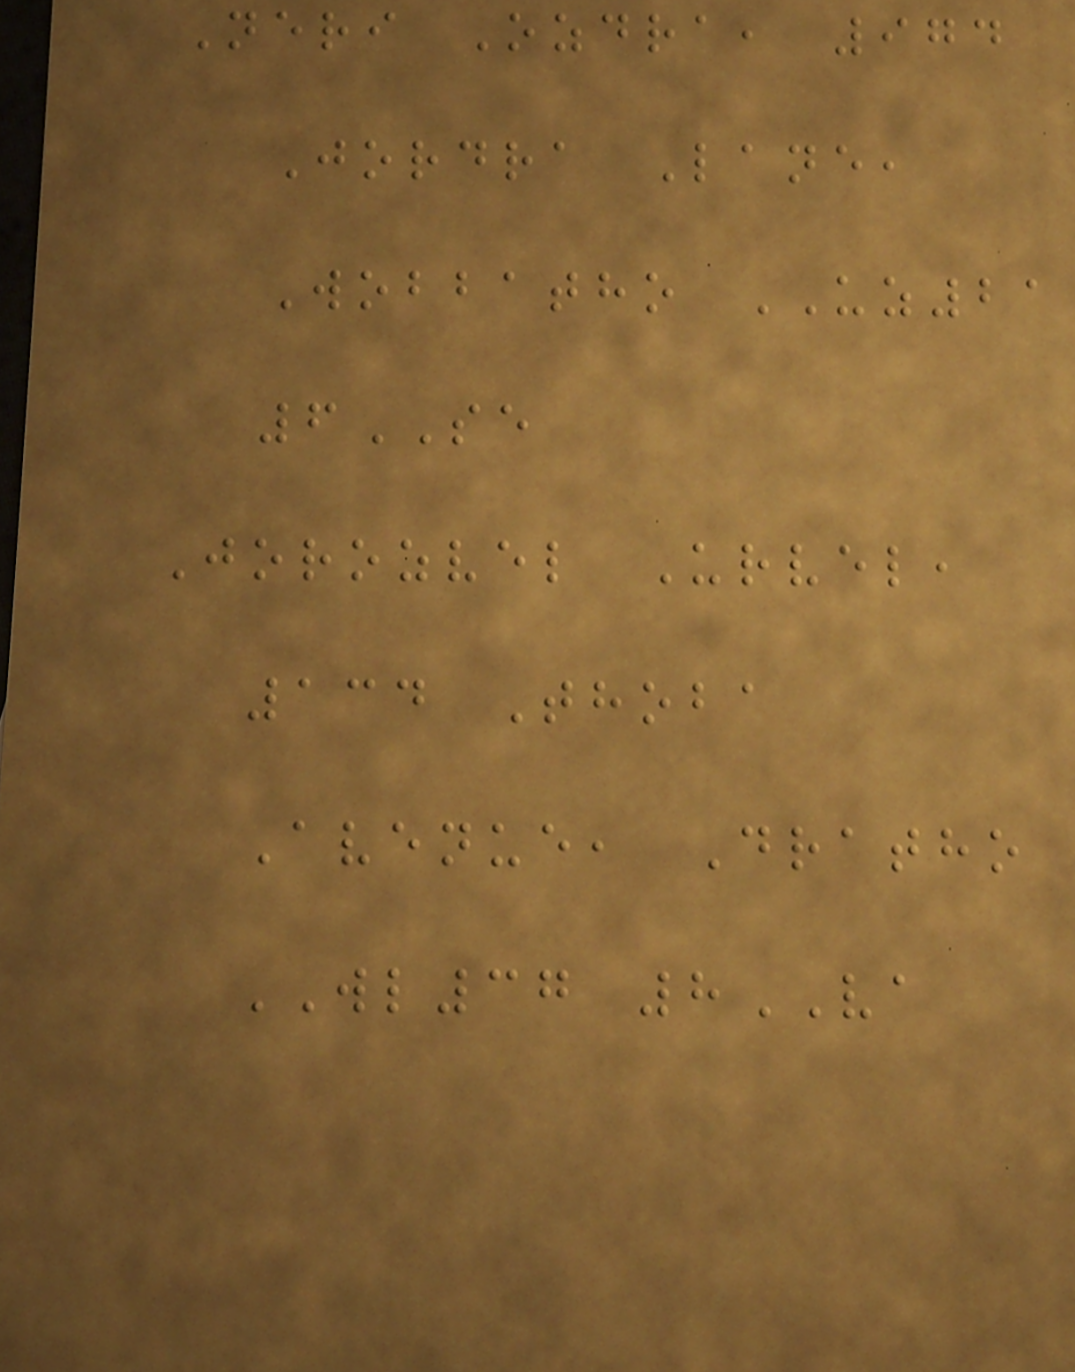Neri Ozdra, 974
Jordra Lane,
Wobbatho UZ21
6SE
Jorozvel Urvel,
134 Thoba
Avenue, Dratho
WL37 8VA
